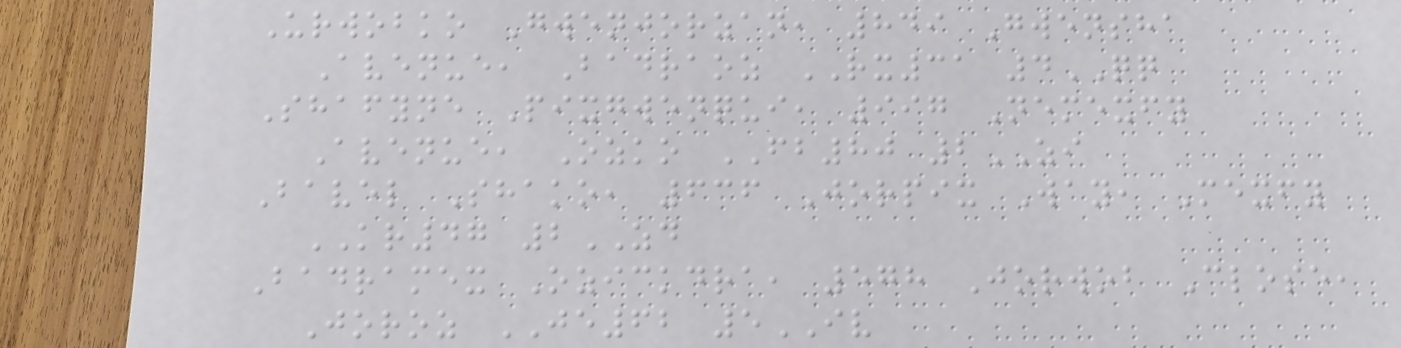Urwobko Gwenjorzan, 849 Gwensha
Avenue, Badraoz RX31 4QQ
Shafyne Pixgwenqui, 997 Nemexfy
Avenue, Ozko FB80 2ZI
Bavel Shako, 636 Jorpix Way, Mexfy
KR47 2ZD
Badramex Ozickdra, 578 Jorwob Close,
Joroz JE62 5IV
